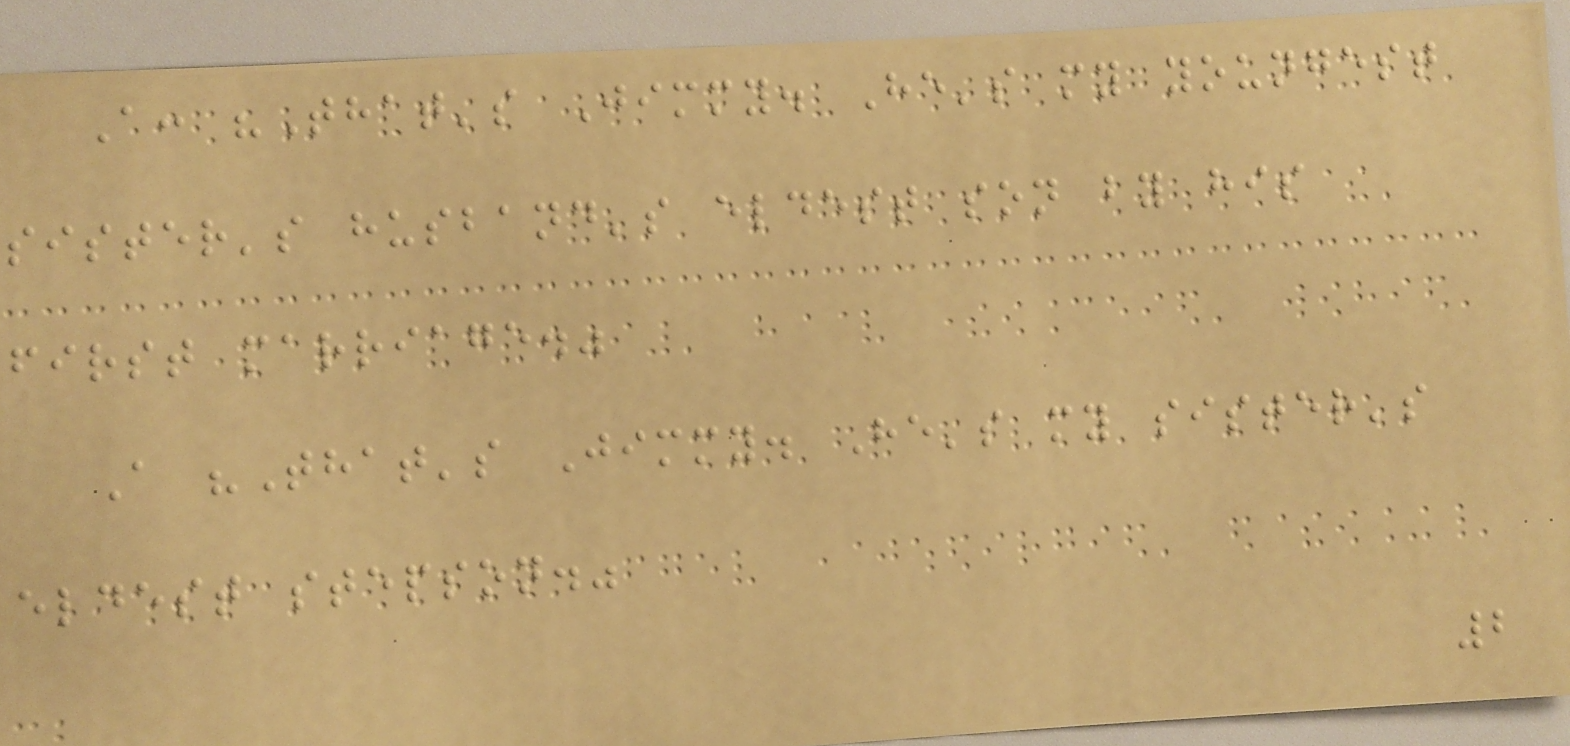A: "That's Jimmy. He's my youngest
sister's husband's eldest son by his
first marriage."
A "That's Jimmy. He's my sister's
eldest stepson."
2
